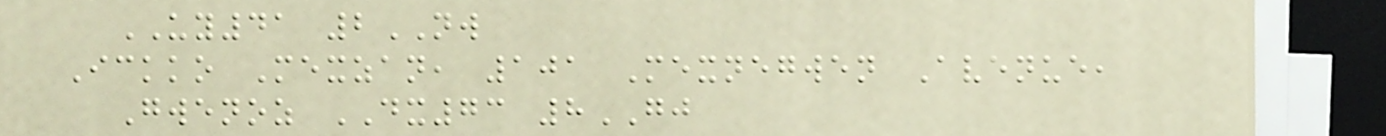UY41 2NW
Ickko Mexzan, 101 Mexnegwen Avenue,
Gwenoz DX73 8GJ
